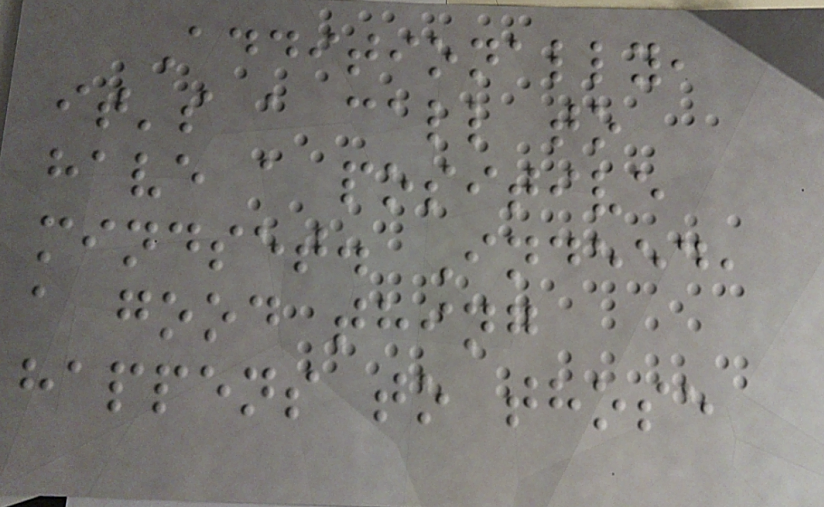Additionally,
it's a call to
have a positive
mindset. Indeed,
a good thing
happens to those
